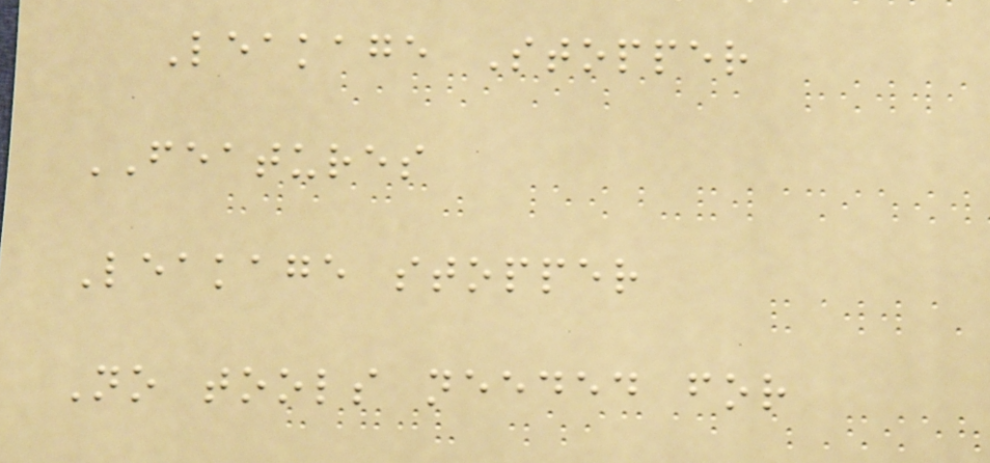Leakage Stopper
FEATURES
Leakage stopper
No tools needed for
